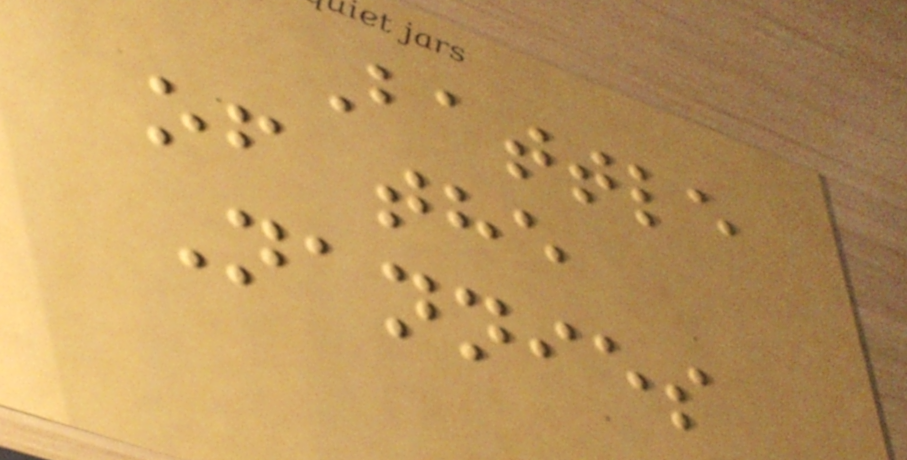Battle
of the
Nannies
